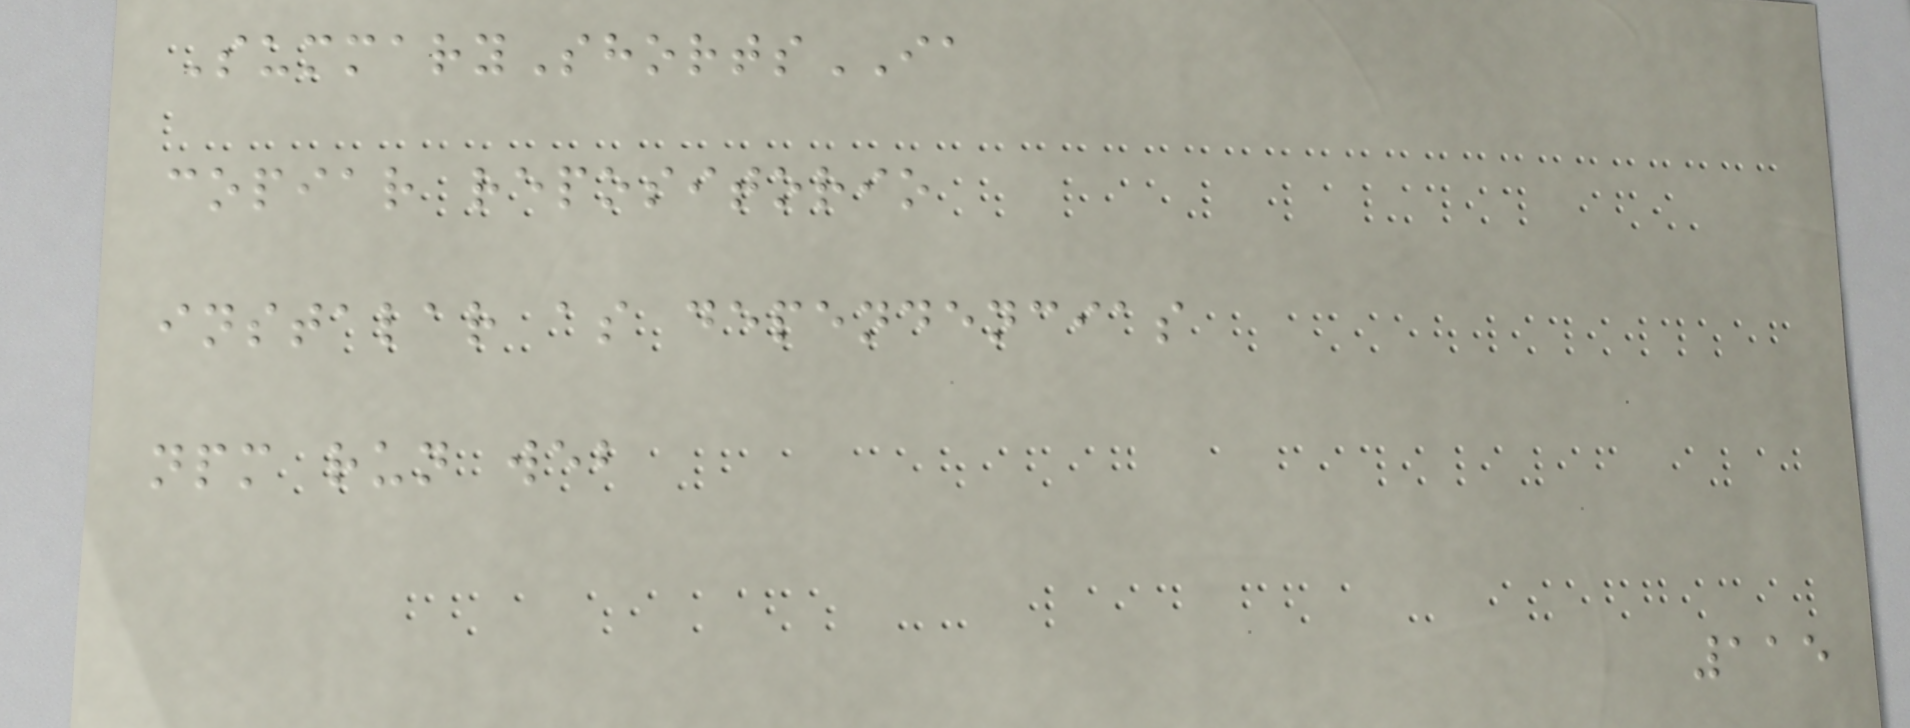SummaryShortsIA
copiar repositorio
instalar as dependencias
npm run web
115
